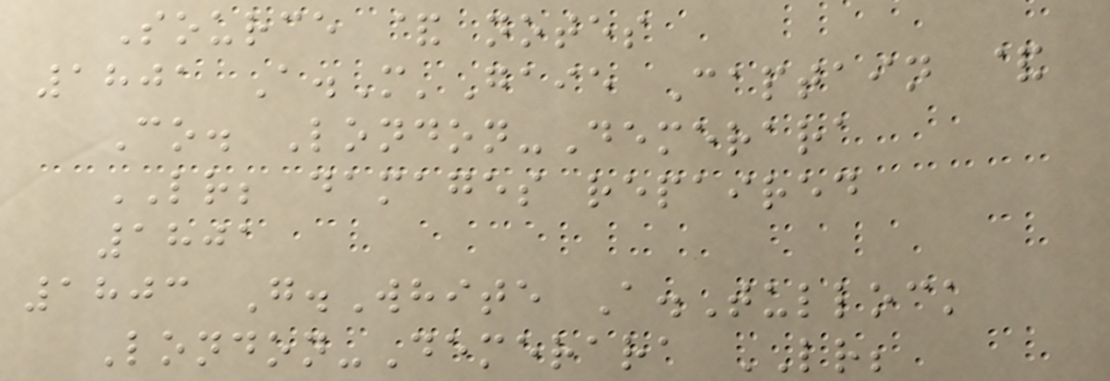Source & notes
1801 A.M'Gaie Captain &
Co. London-Demerara
LR; damages repaired
1801
1803 G.White A.Tullock
London-Demerara LR;
